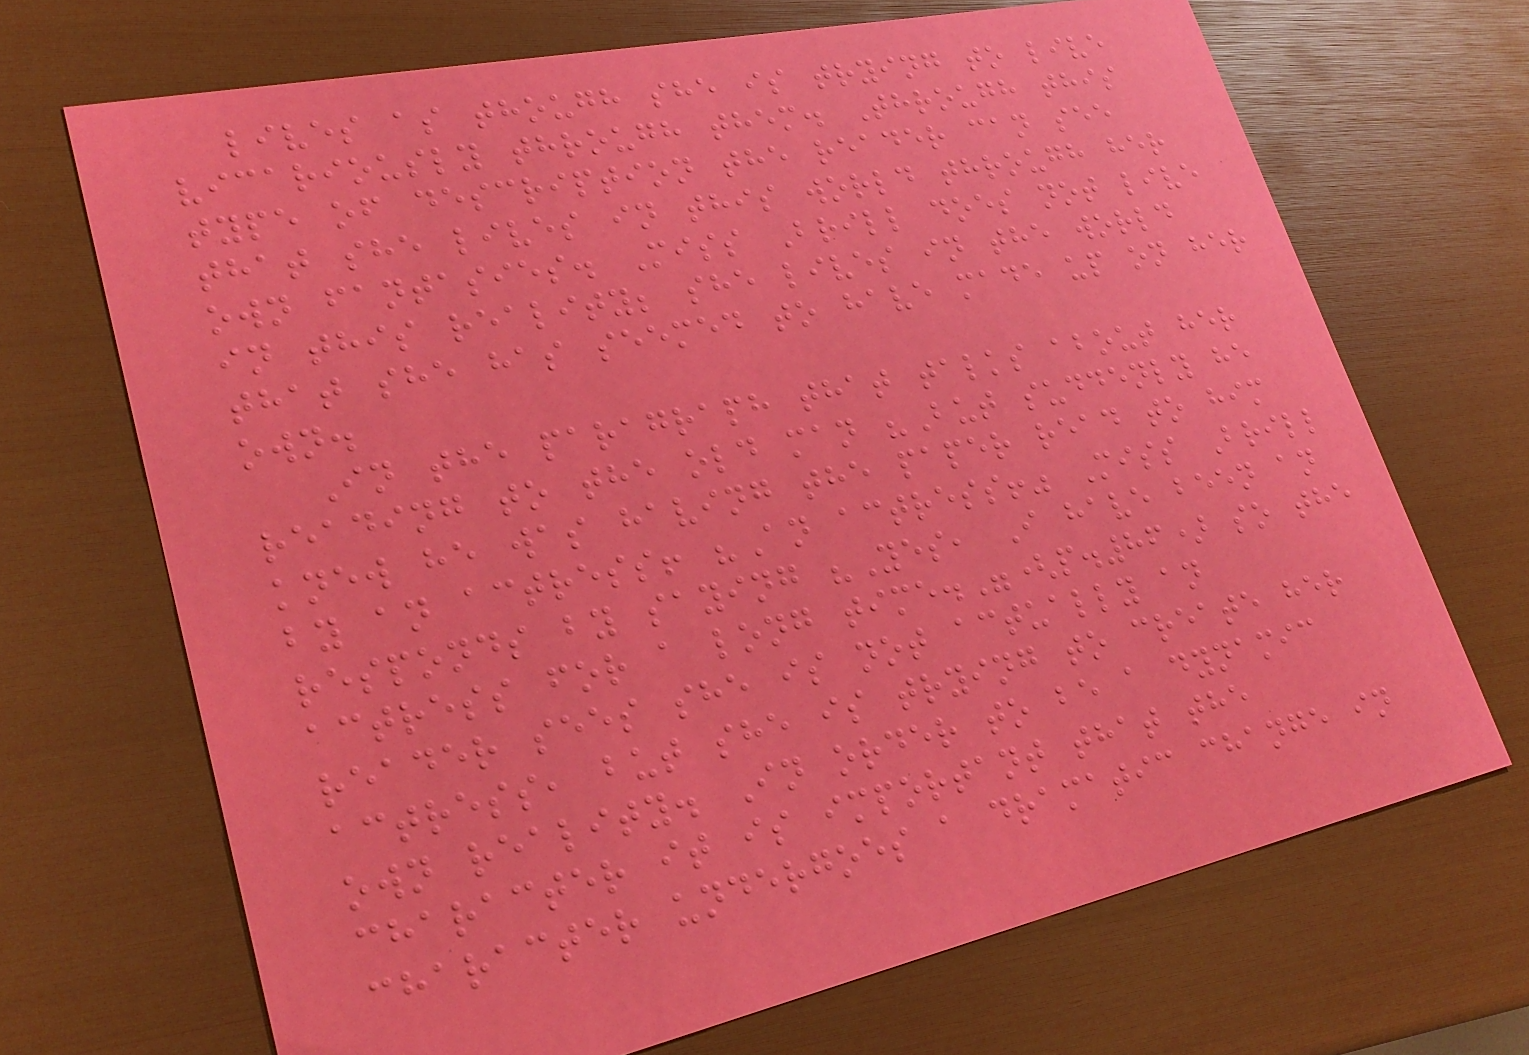lives as though she is trying to live
vicariously through them. Through this
type of description the reader can see
that she lives in this world through her
own fantasies. Miss Brill does not live
in this reality; she lives in the world
that she has seemed to have made up on her
own.
In the paragraph that talks about her
reading to the old man "But suddenly he
knew he was having the paper read to him
by an actress! "An actress!" Miss Brill
responds by saying "Yes, I have been an
actress for a long time."(p.86) so the
reader sees she is not actually an
actress, but she is trying to create her
own reality. In order to be a dynamic
character it is important that the
character undergoes a dramatic change in
